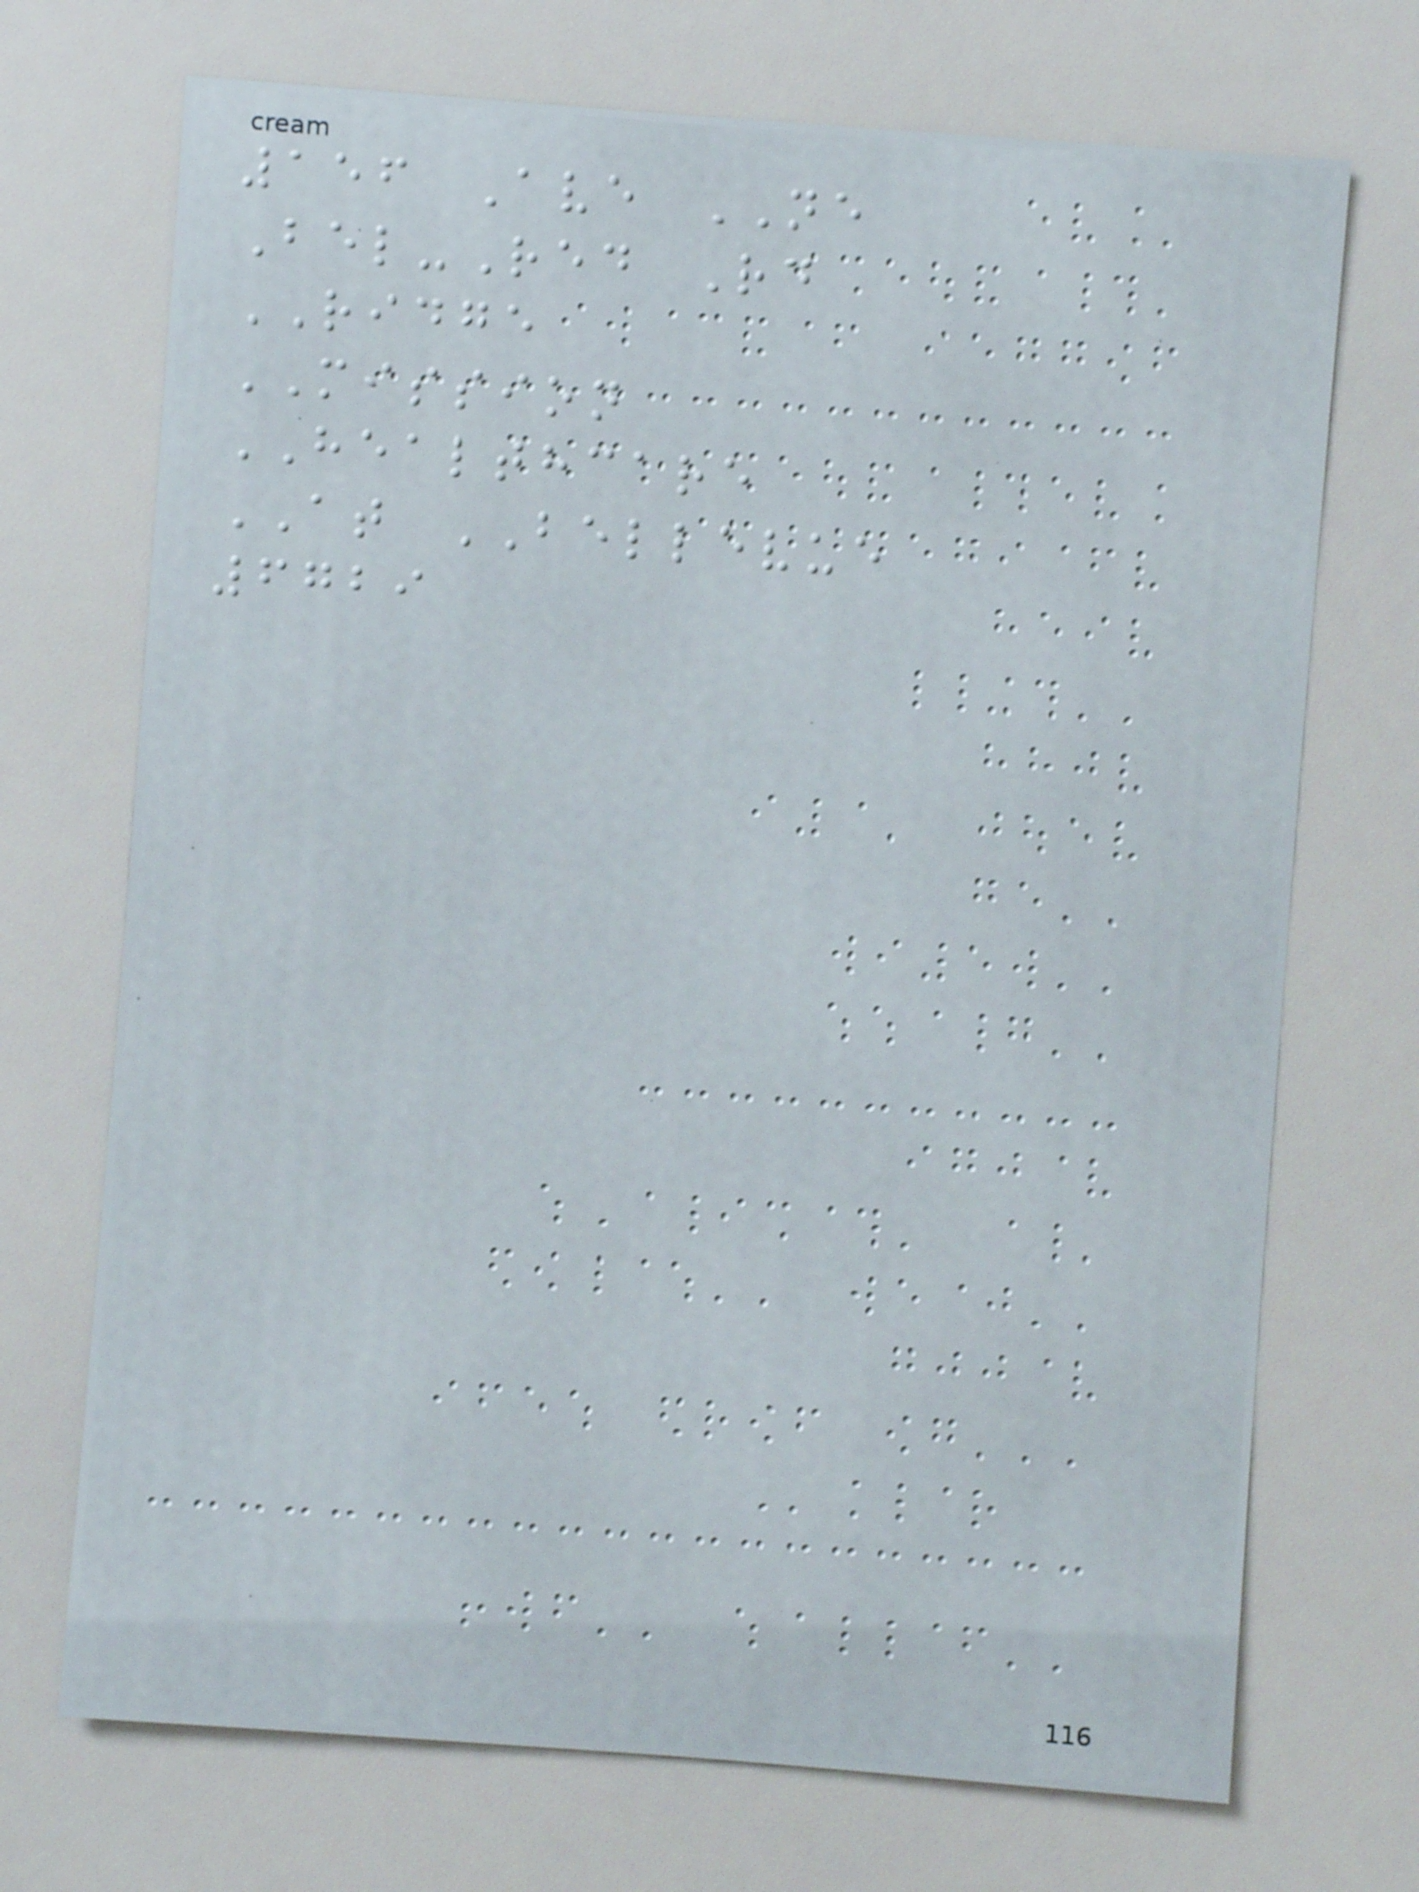156 Ave NE
Bel-Red Rd
RIDGE
MISSION
HEALTHCARE
AT BELLEVUE
6729
